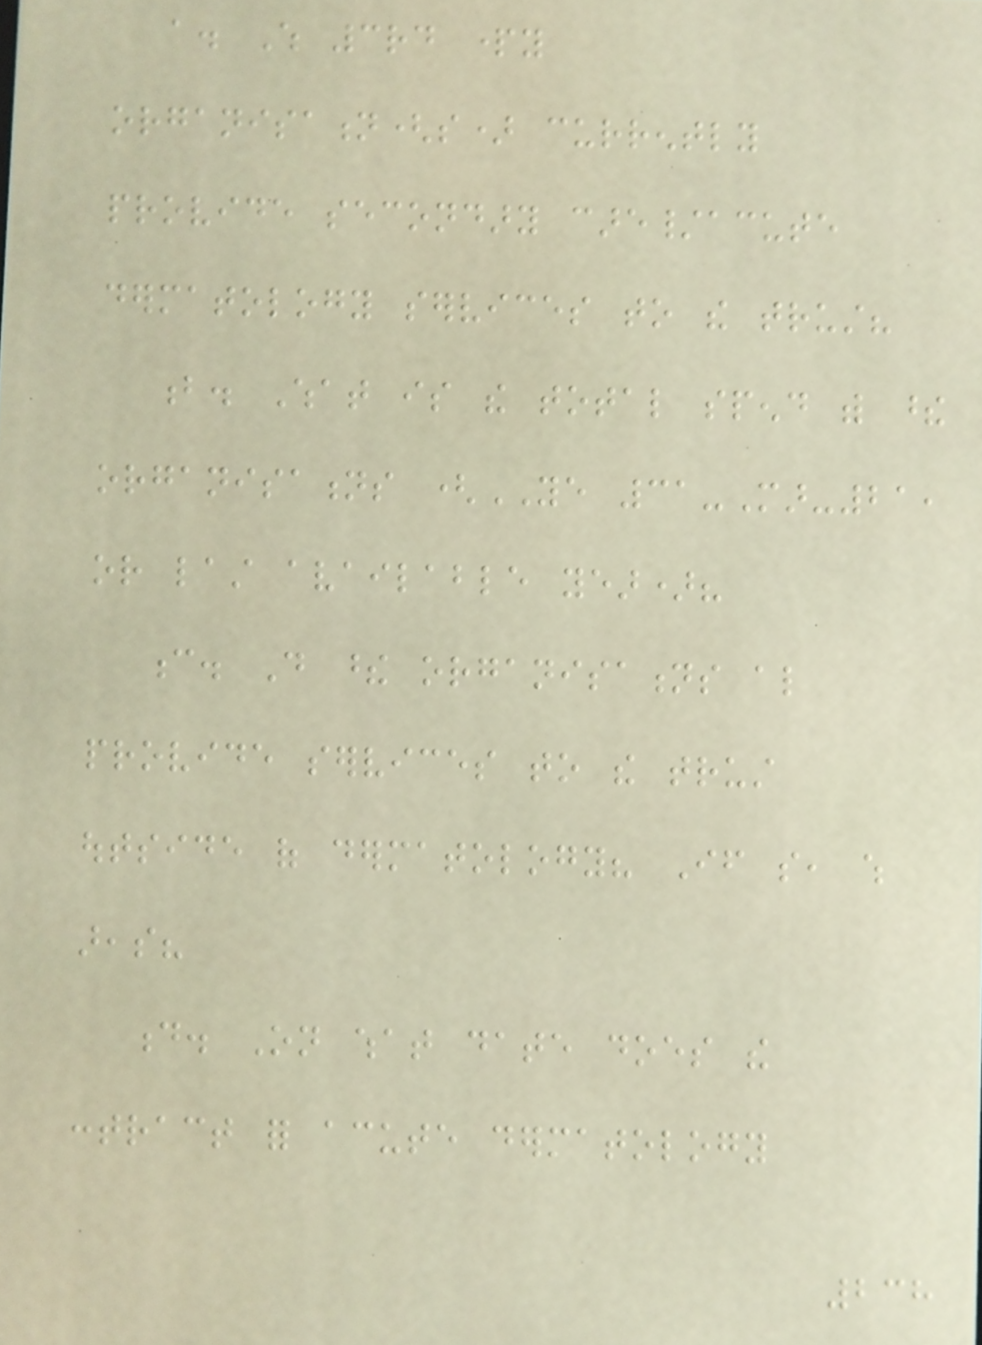a. Which 3rd party
organisation(s) currently
provide secondary care/acute
dermatology services to the trust?
b. What is the total spend with these
organisations (YE 31-Mar-21,
or last available year)?
c. Do these organisations also
provide services to the trust
outside of dermatology? If so, which
areas?
d. On what date does the
contract for acute dermatology
238
